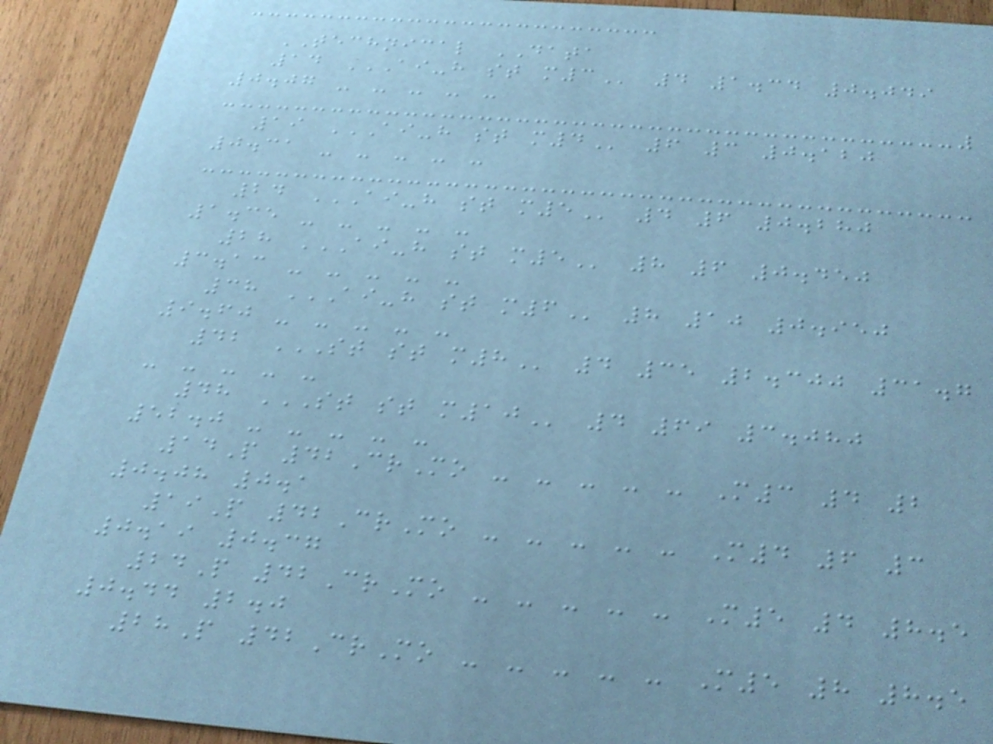TECHNICAL DATA
14 AI-H ST M3 4 1.34 0.049
0.07 - - - - -
19 AI-H ST M4 6 3 0.120
0.31 - - - - -
24 AI-H ST M5 4 6 0.280
1.35 - - - - -
28 AI-H ST M5 8 6 0.450
3.13 - - - - -
38 AI-H ST M6 8 10 0.950
9.60 - - - - -
42 ST ST M8 4 35 2.300 31.7
- - - - -
48 ST ST M10 4 69 3.080
52.0 - - - - -
14P 42CrMo - - - - - M3 4 2
0.08 0.1
19P 42CrMo - - - - - M4 6 3
0.19 0.37
24P 42CrMo - - - - - M5 4 8.5
0.44 2.0
28P 42CrMo - - - - - M5 8 8.5
